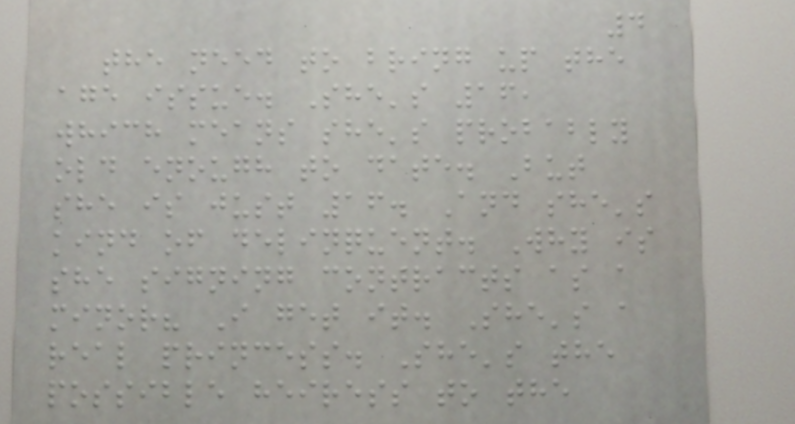4
the need to bring up the
age issue. She's 16,
which means she's probably
old enough to date. But
she is just 16. And she's
kind of delinquent. Why is
she signing contracts as a
minor? I get it. She's a
real princess. She's the
possible heiress to the
